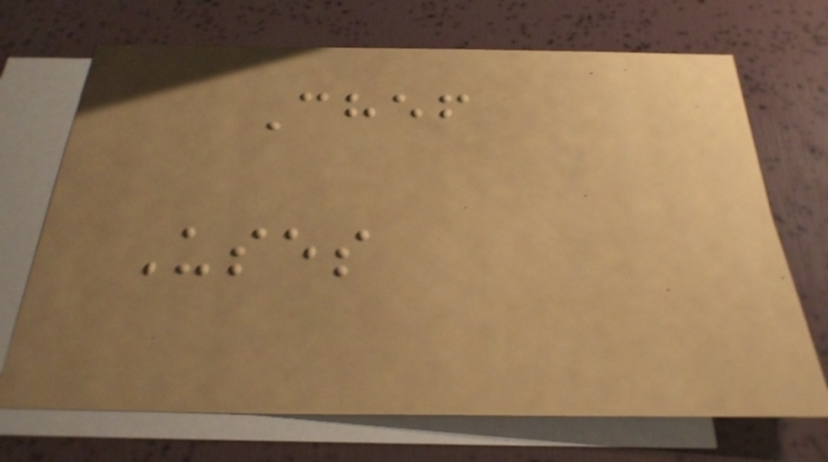Chef
Uses
